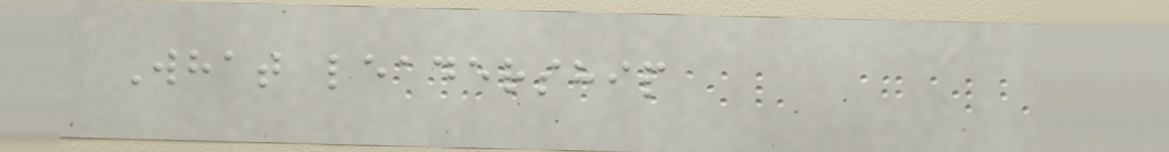What leadership
